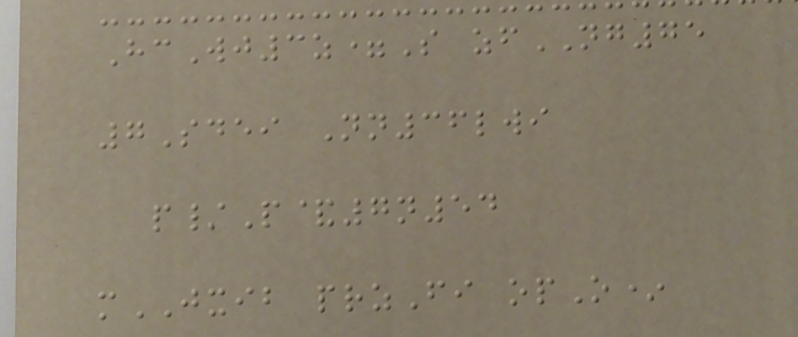HcWj3z=S zfNG75
7Sdei Nn36lwi
p/P&7n54
mJXIB przFi opO*
